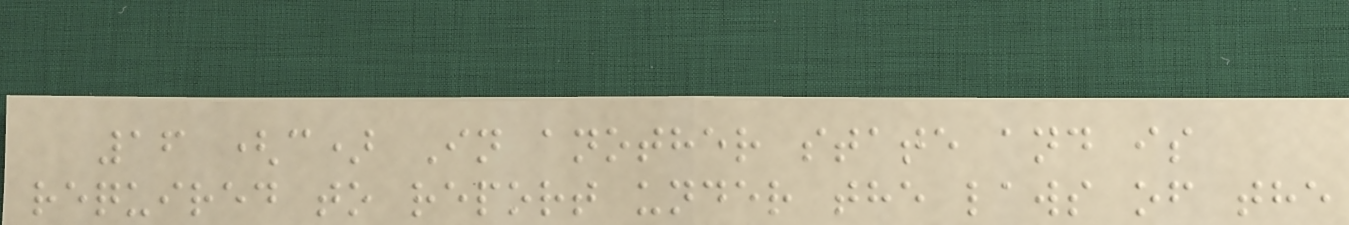16 (c) In another state and is
required to report under the laws of the
